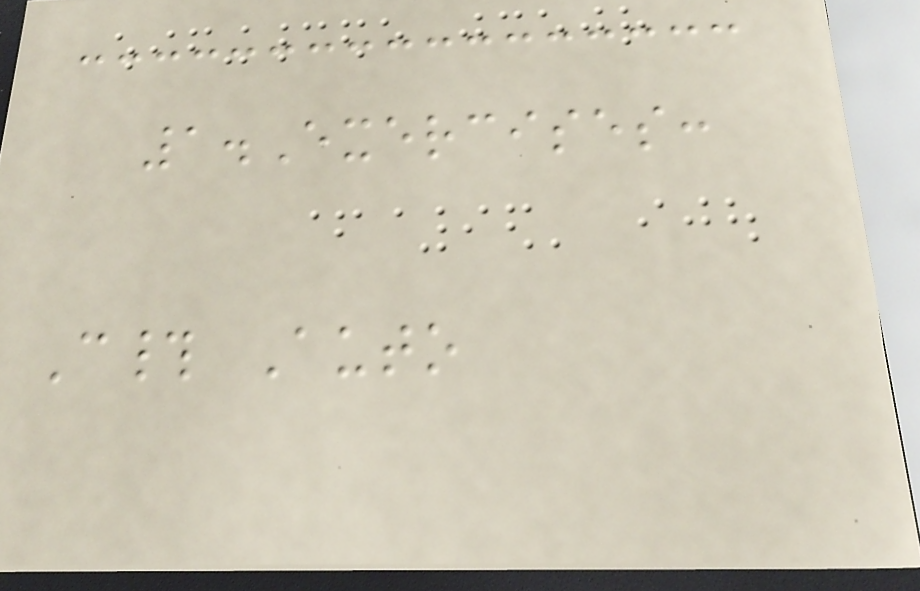1.Exercises:
C# Auto
